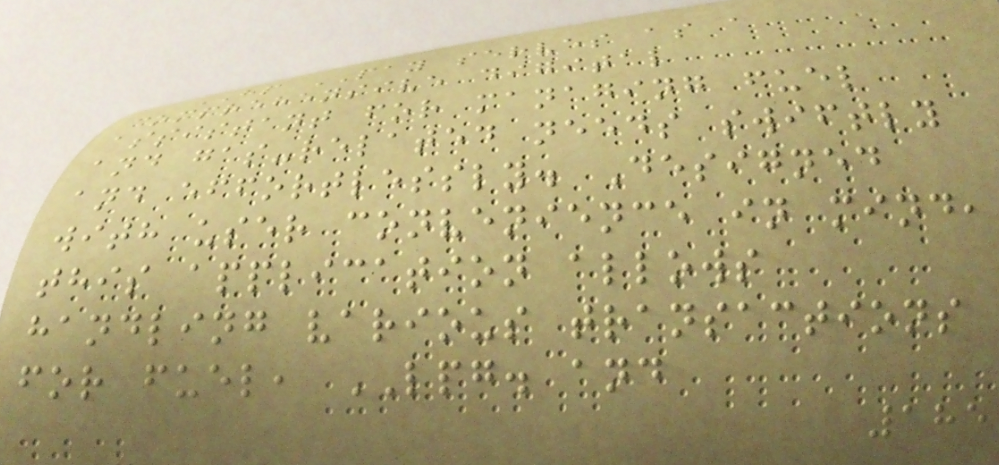HP PAY serves as a
comprehensive digital
assistant for managing fuel
and gas-related needs swiftly
and effortlessly. Designed
with user convenience in mind,
this application allows
handling various transactions
for fuel, LPG. and
185
